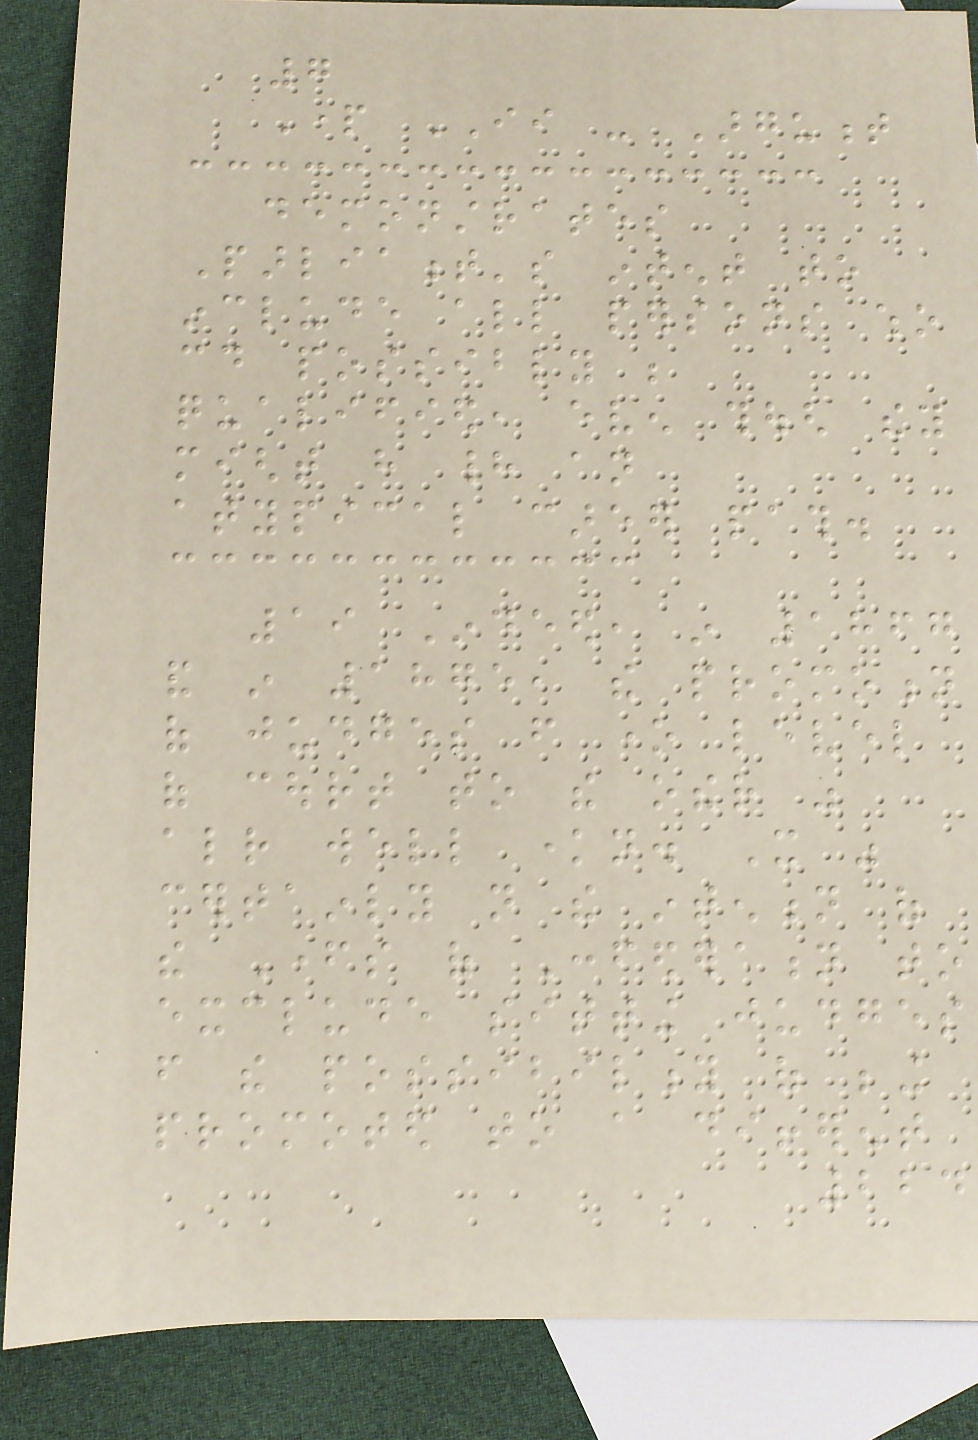7
Part II - Argument
demonstrates
Parliament's intent to
include all persons who
could possibly be
qualified, even though they
might have had an
atypical career path.
19 Indeed, in 1867
and in 1875, the promotion
of judges from one level
of court to the other was
already well known. It was
certainly not the intention of
the Fathers of Confederation to
exclude sitting judges
from the possibility of being
promoted to a different
224
